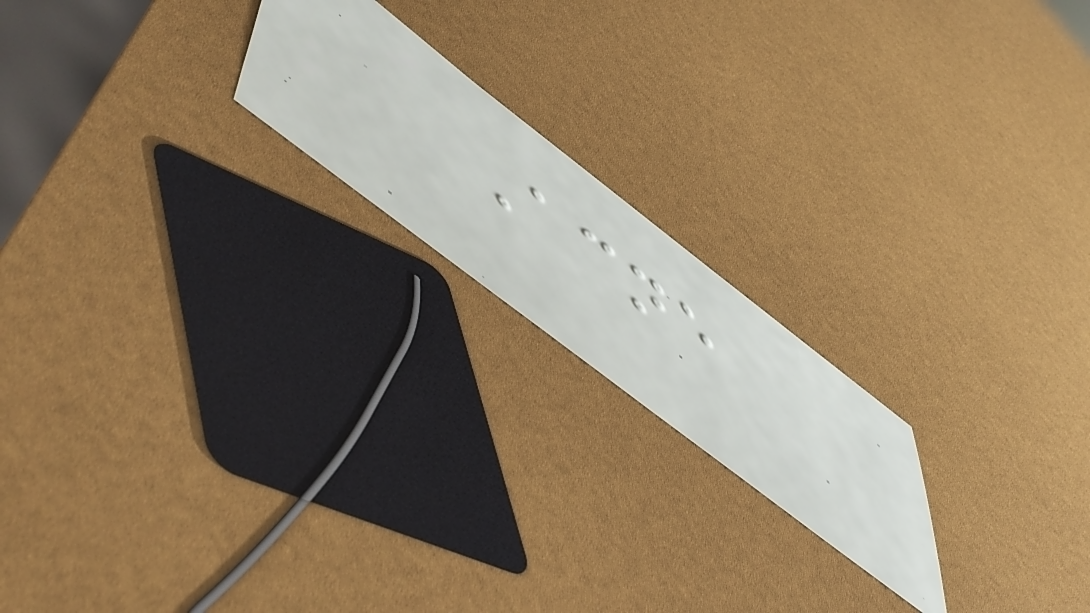Acne
